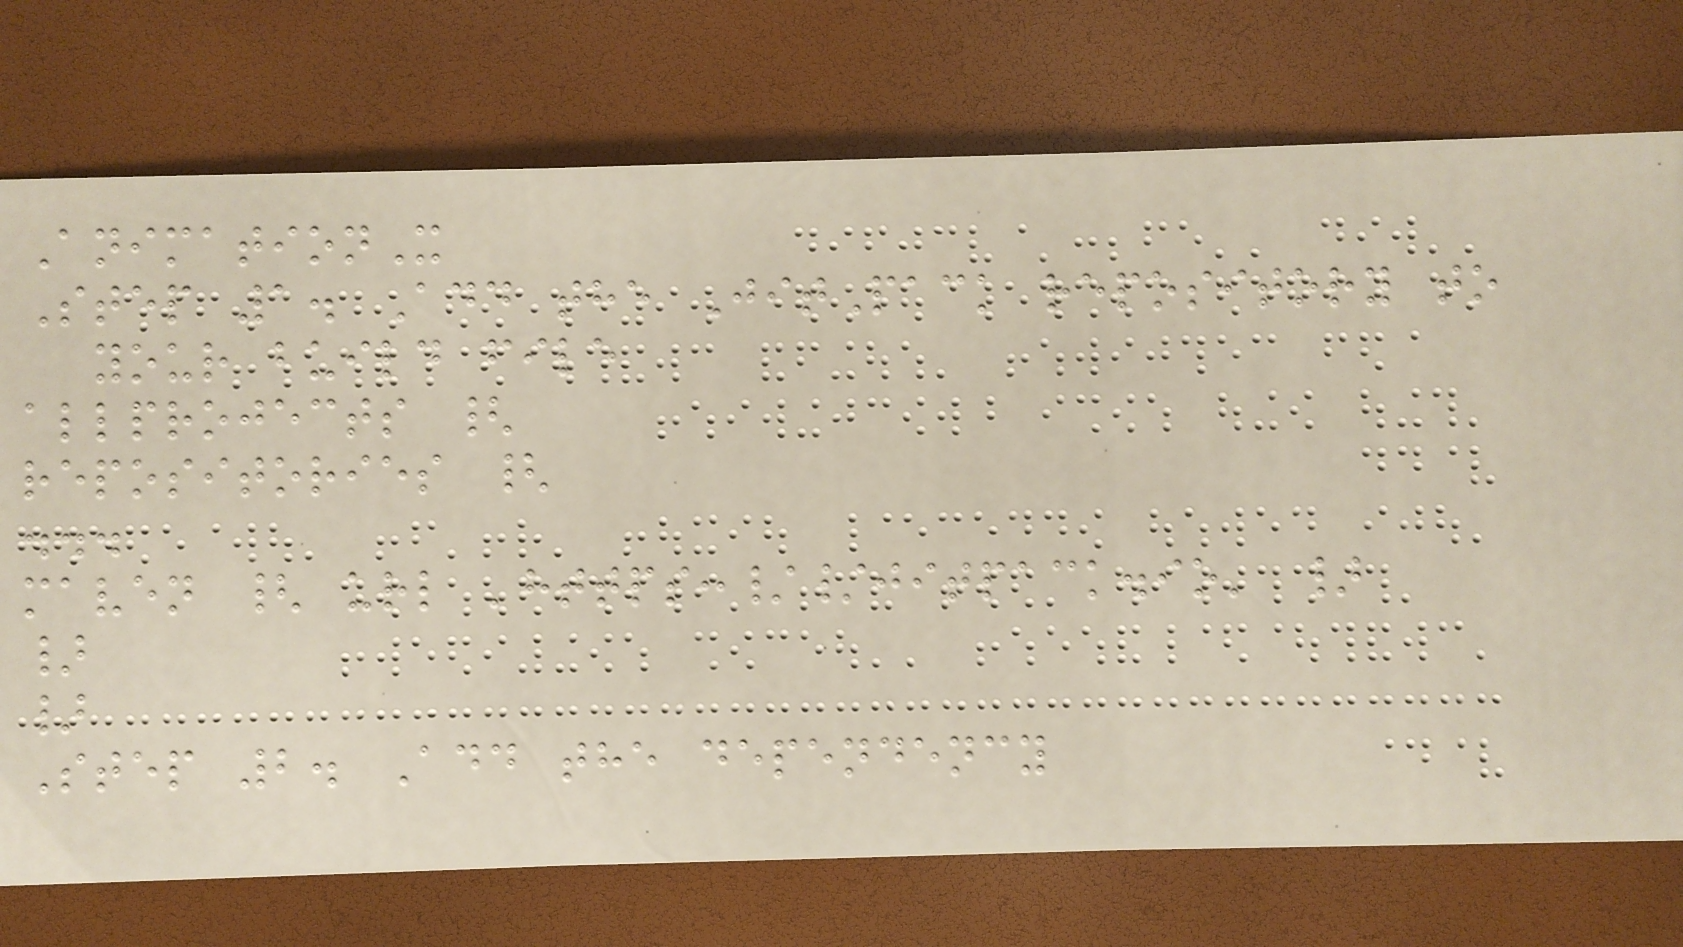AnimationX
Step 1. Add the JitPack repository to
your build file
allprojects {
repositories {
...
maven { url 'https://jitpack.io' }
}
}
Step 2. Add the dependency
